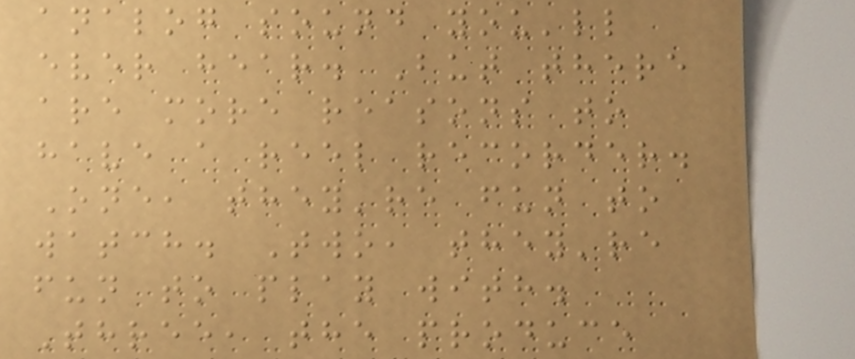analog sound you'll
ever hear. But there
are more reasons to
have a reel recorder.
One, they're fun to
watch. Two, they're
fun to play with.
Three, the produce
